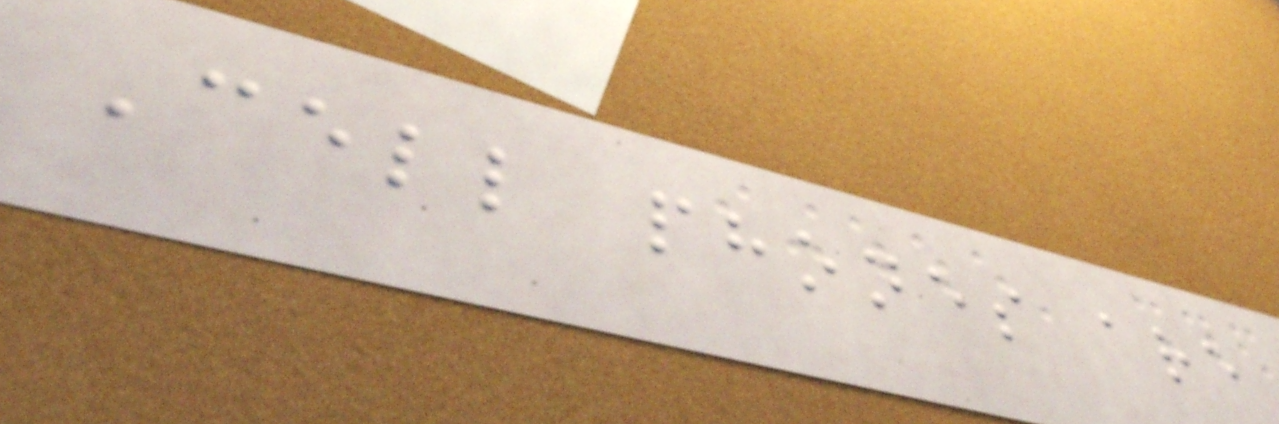Cell phones are
